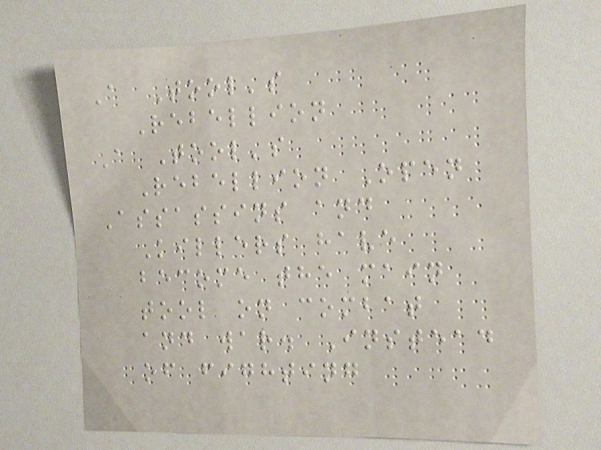A Tool's
Rebellion
A Tool's
Rebellion Open
Assassins and
Killers have
become the main
tool on combat
and war. Instead
of fighting
